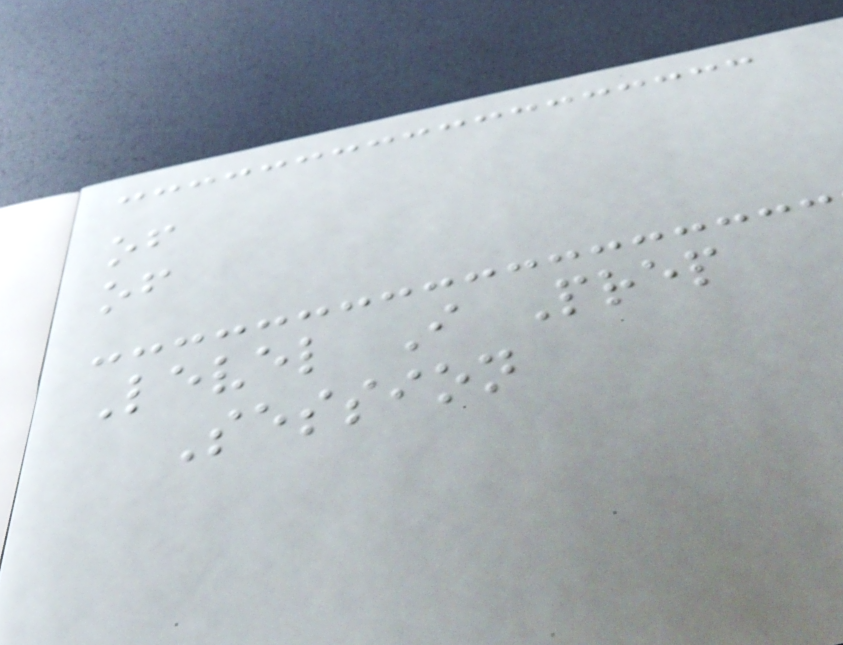of
of
Level I Prep
Session
